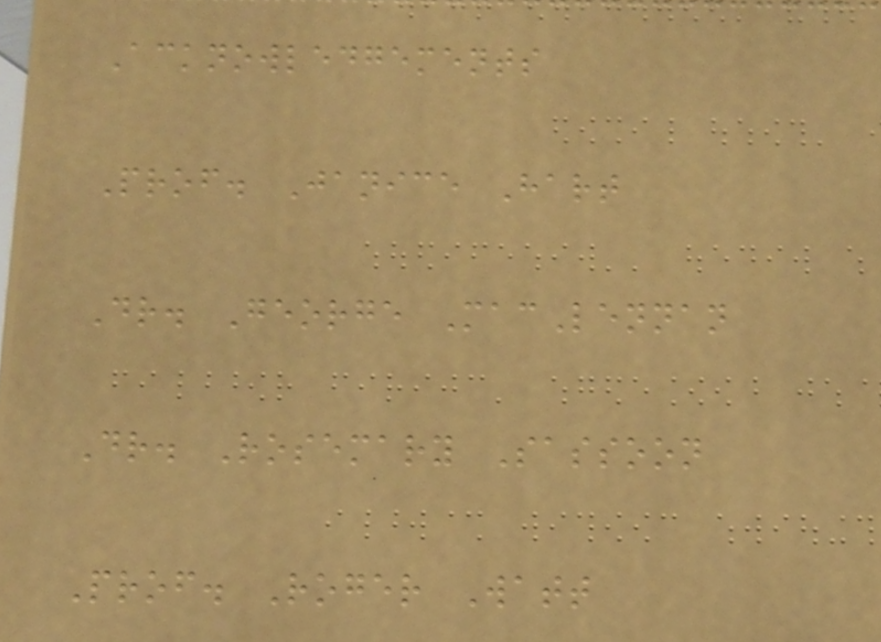Acknowledgements
Prof. Janice Hart
Dr. George MacLennan
Dr. Rosemary Sassoon
Prof. Roger Watt
